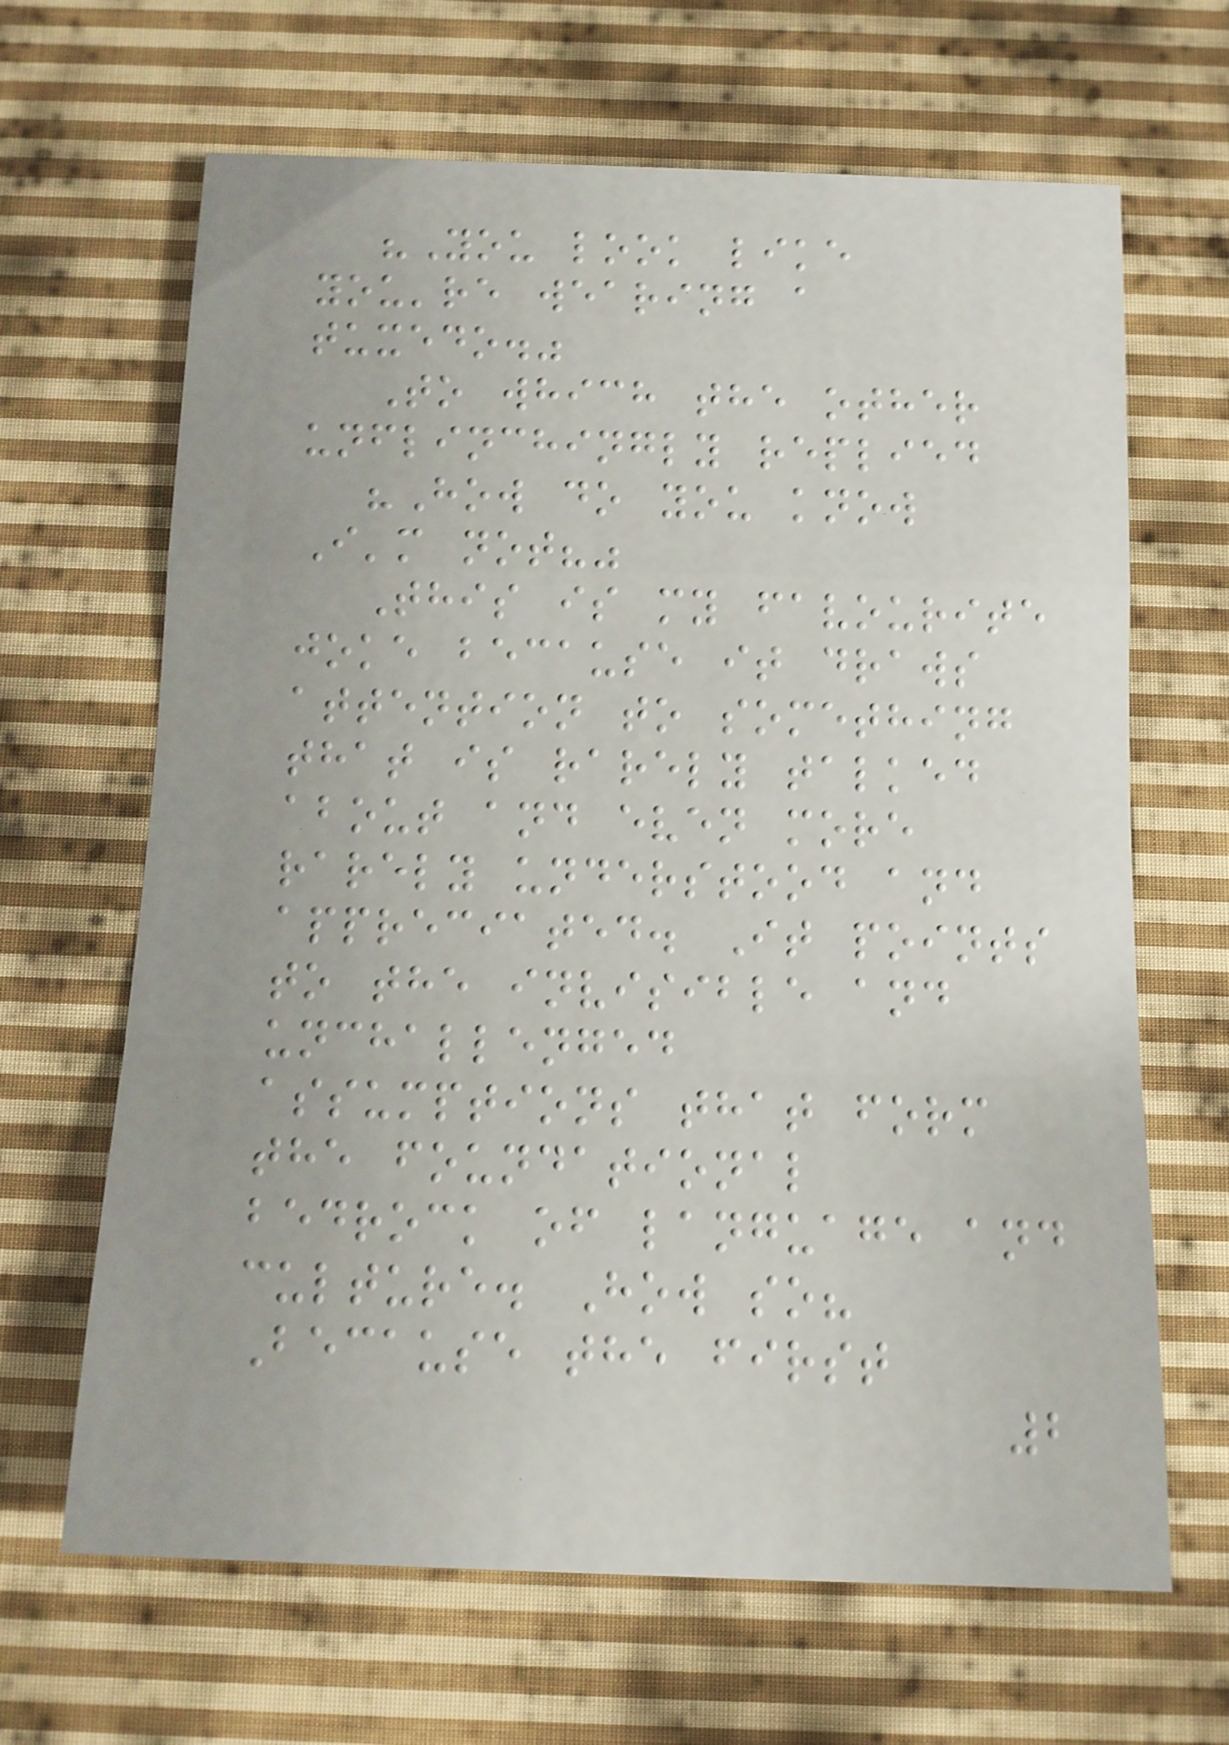"You look like
you're wearing a
tuxedo."
To which the other
unflinchingly replied
"How do you know
I'm not?"
This is my favourite
joke because it draws
attention to something
that is rarely talked
about and even more
rarely understood and
appreciated. It points
to the invisible and
unchallenged
assumptions that form
the foundational
bedrock of language and
culture. How so?
Because the first
2
